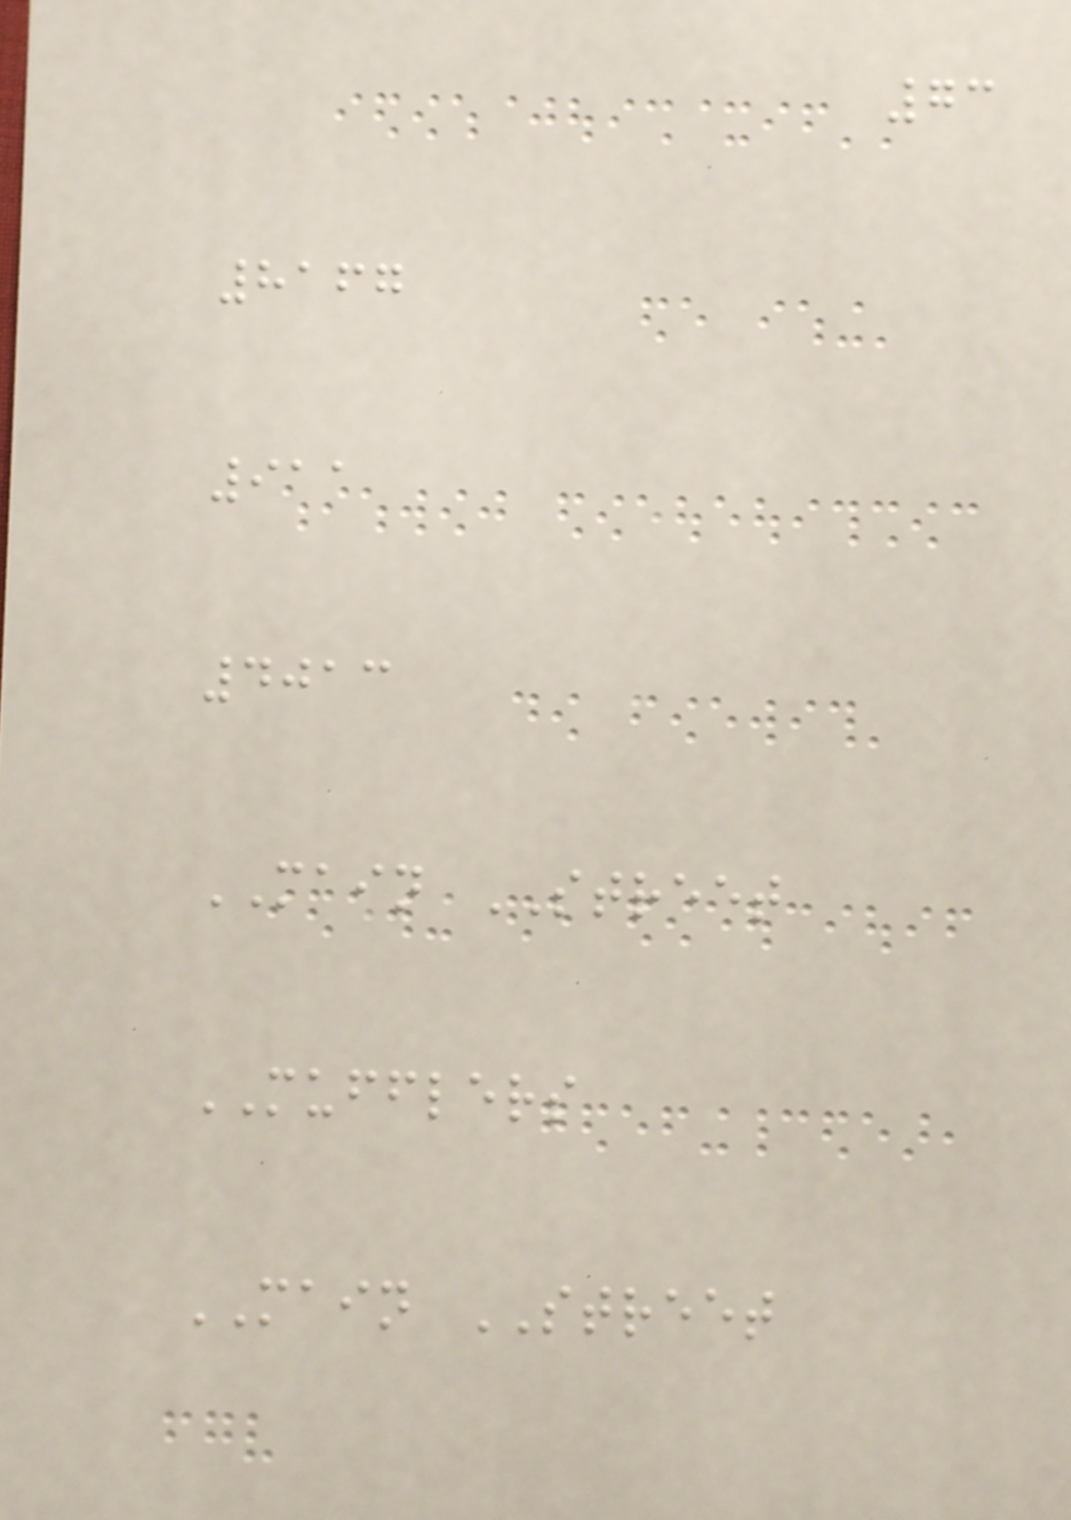73
8167
911
4013
MAIN STREET
MUFFLERS
MAIN STREET
